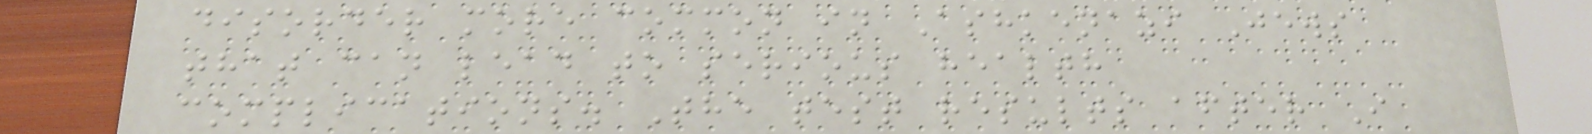disorder more common in Ashkenazi Jews
that can lead to serious health
complications. The test results after I
